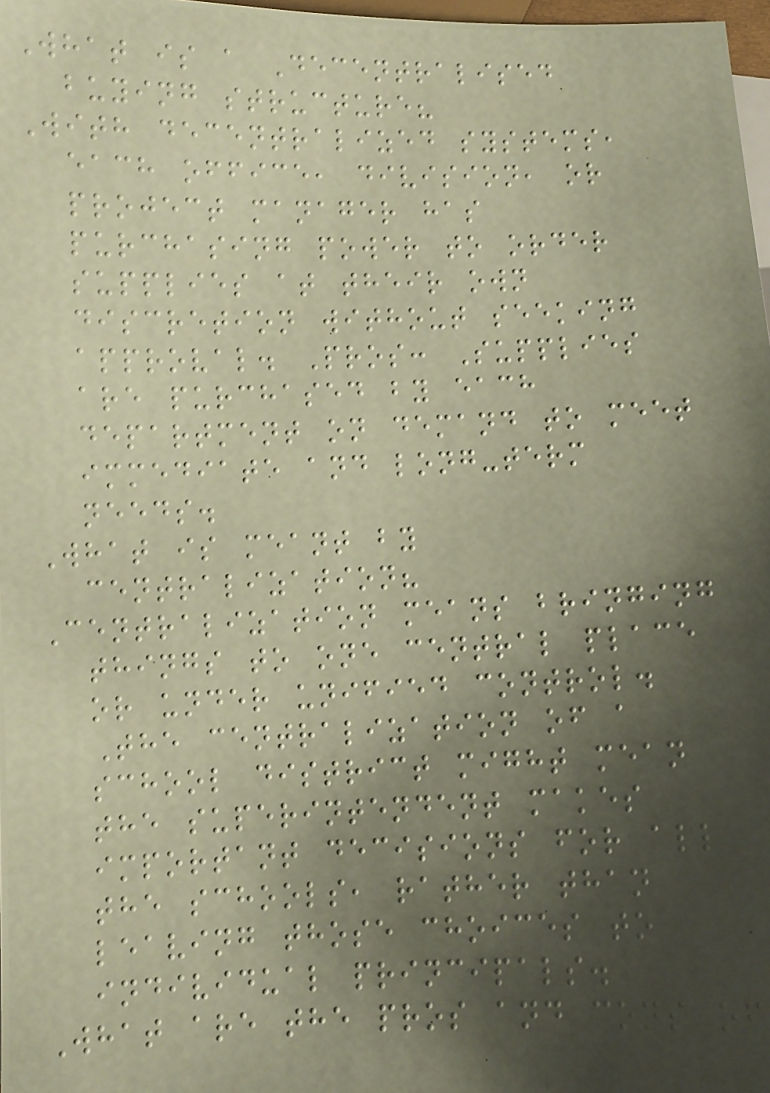What is a Decentralised
buying structure?
With decentralized systems,
each office, division, or
project manager has
purchasing power to order
supplies at their own
discretion without seeking
approval. Pros: Supplies
are purchased by each
department on demand to meet
immediate and long-term
needs.
What is meant by
centralization?
Centralization means bringing
things to one central place
or under unified control.
The centralization of a
school district might mean
the superintendent makes
important decisions for all
the schools, rather than
leaving those choices to
individual principals.
What are the pros and cons of
